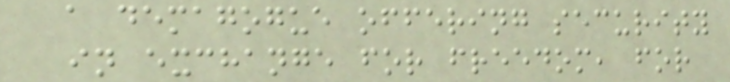a demagogue offering security
in exchange for freedom, for
